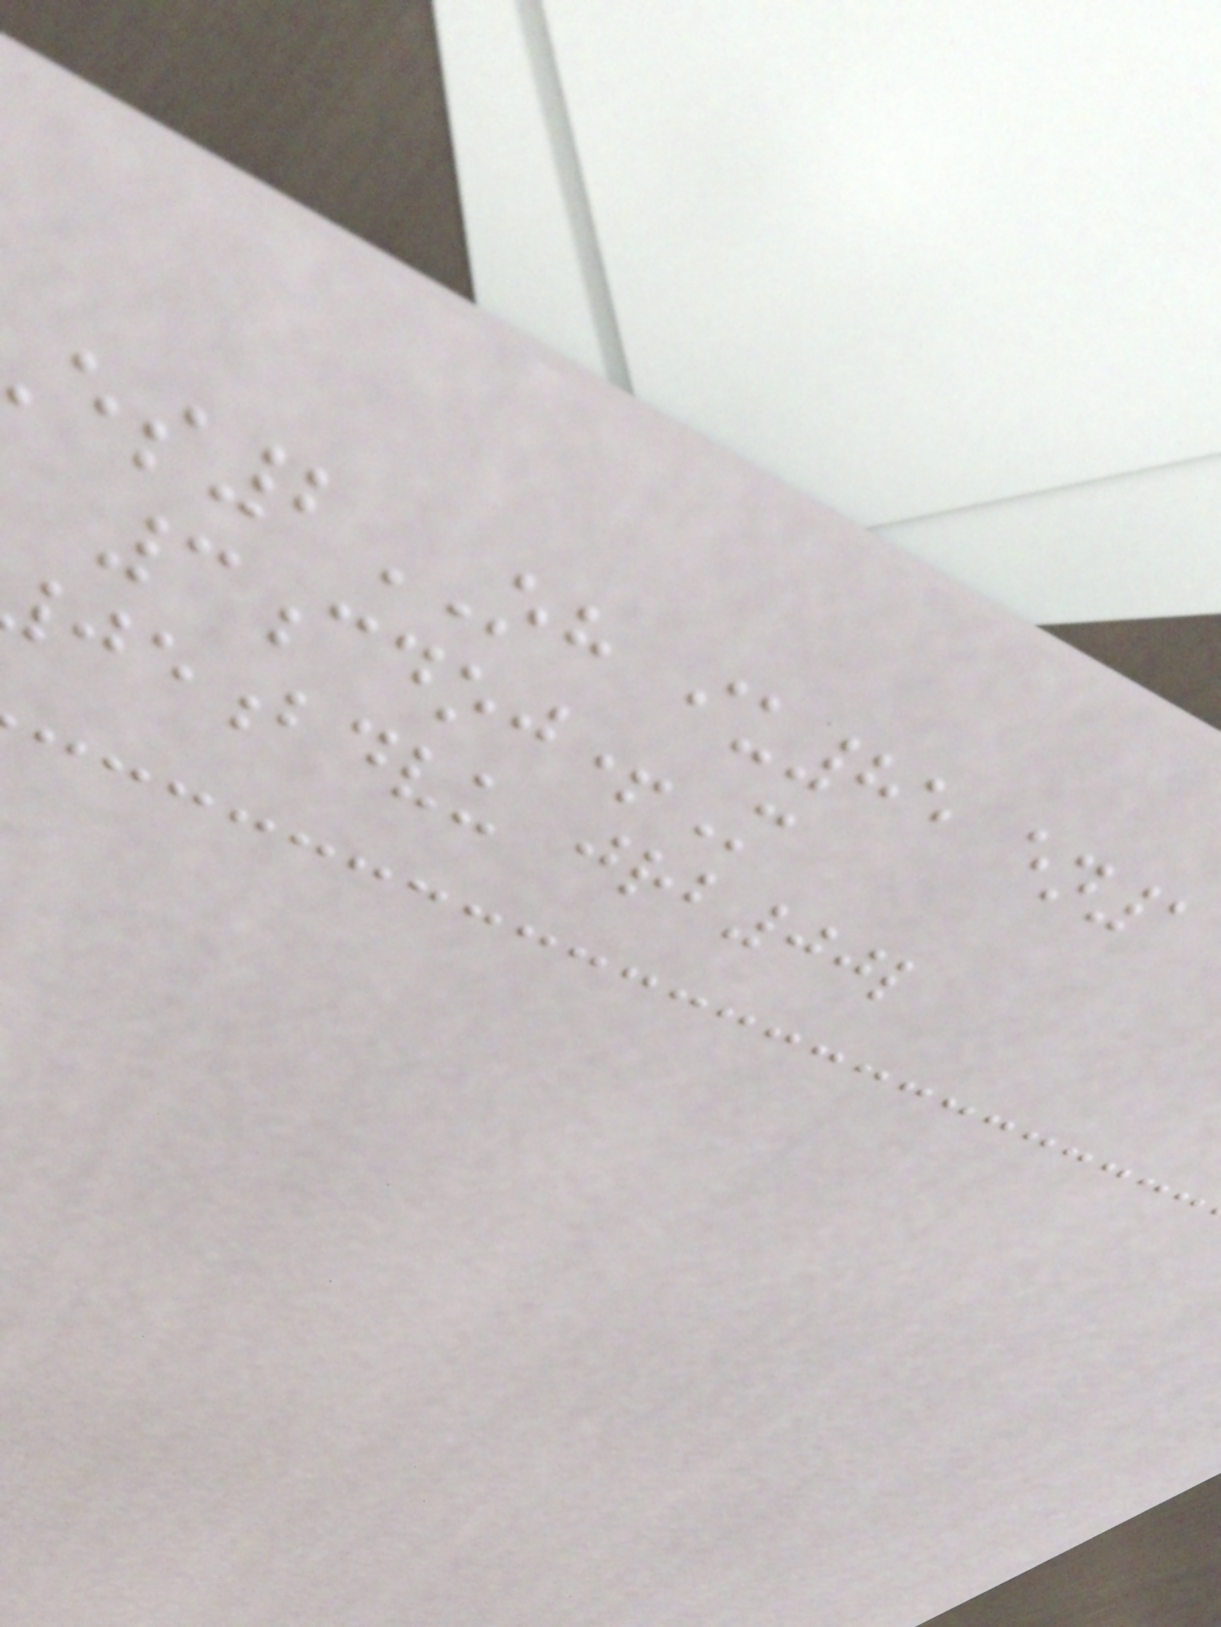s2OH iu85 en1
3cdoj+M
bdvu jrb00l
